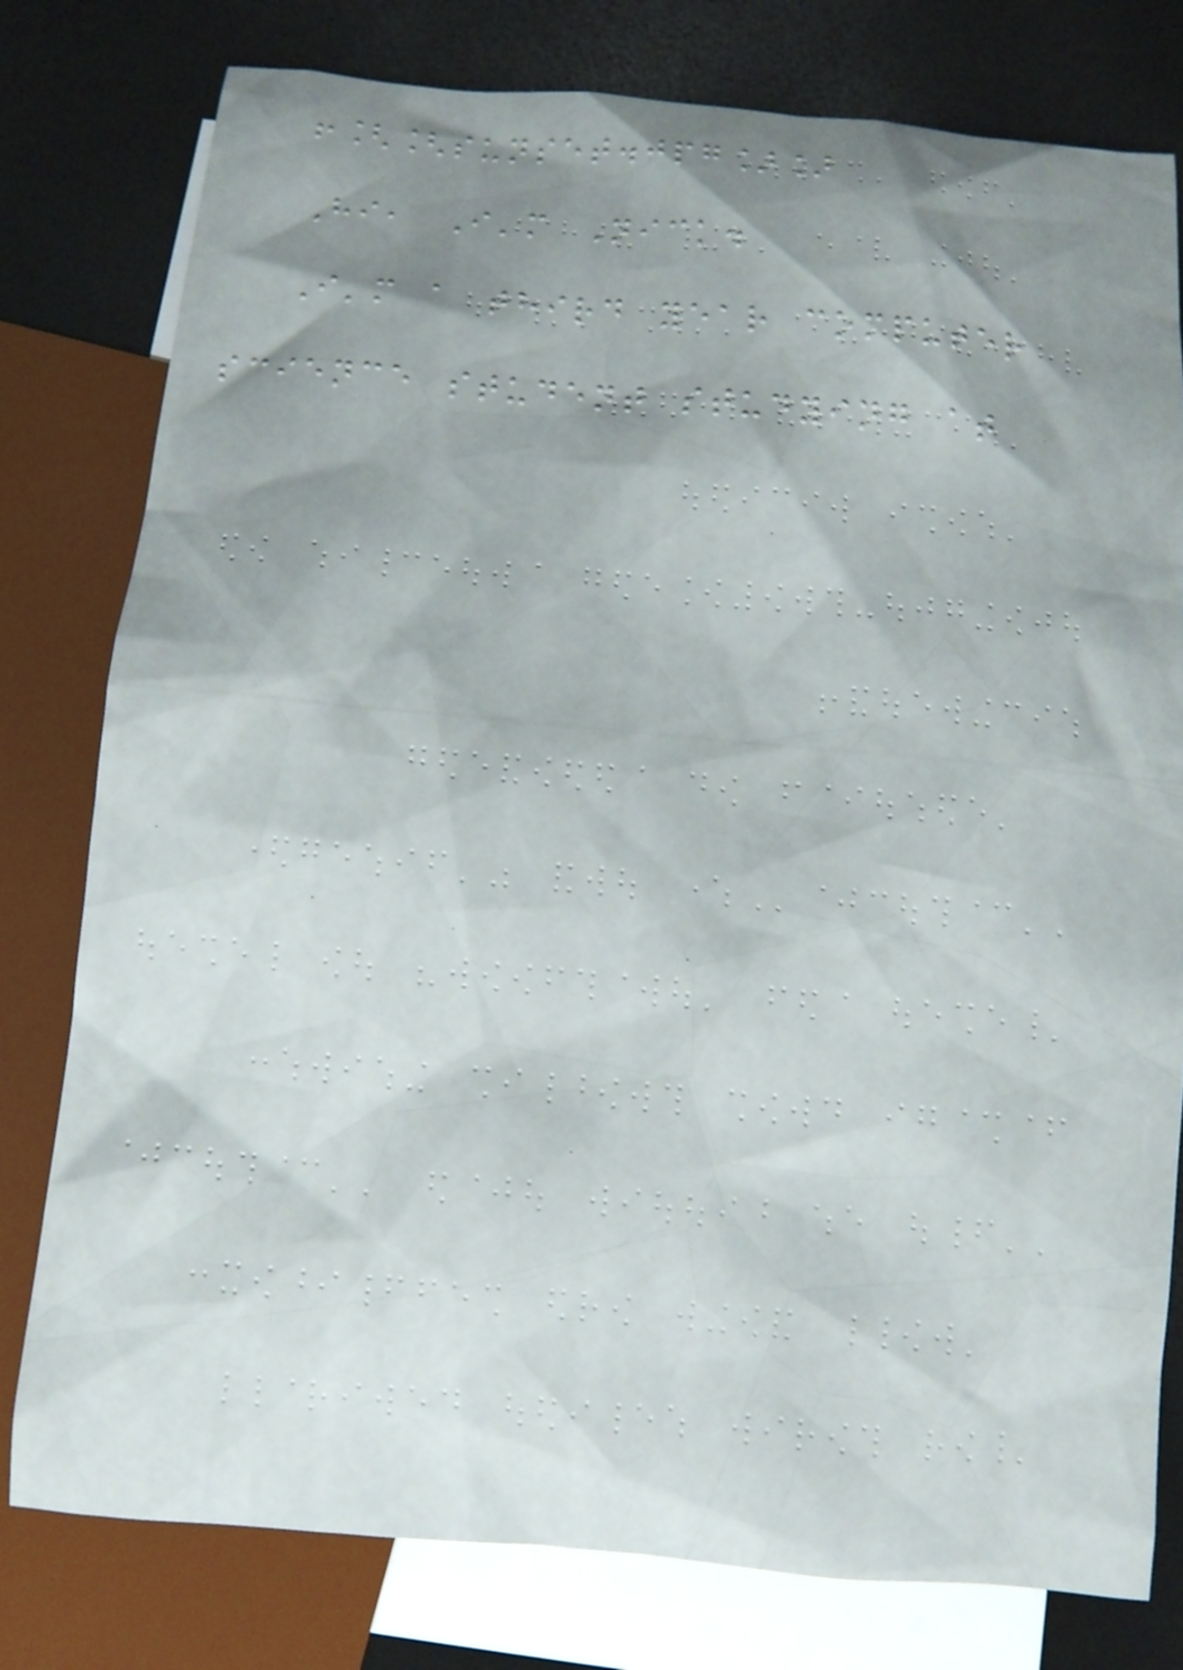![[sunset.jpg]]
Hi, I'm Nick.
I'm a third year computer
science student studying at
